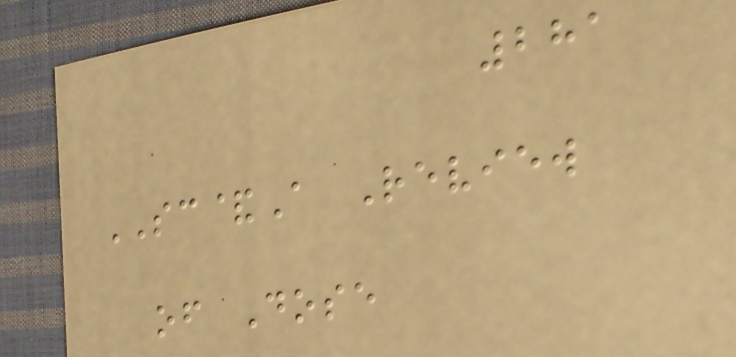281
SC&A Review
of Dose
